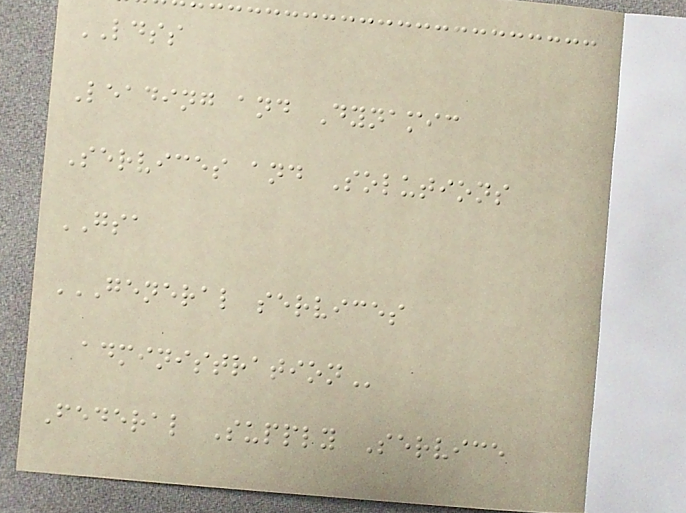LDSS
Leading and Dynamic
Services and Solutions
GSA
GENERAL SERVICES
ADMINISTRATION
Federal Supply Service
